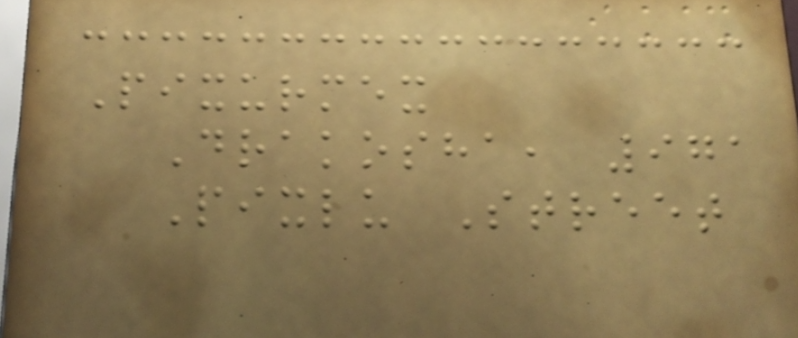Pixurmex
Drakosha, 971
Pixlu Street
